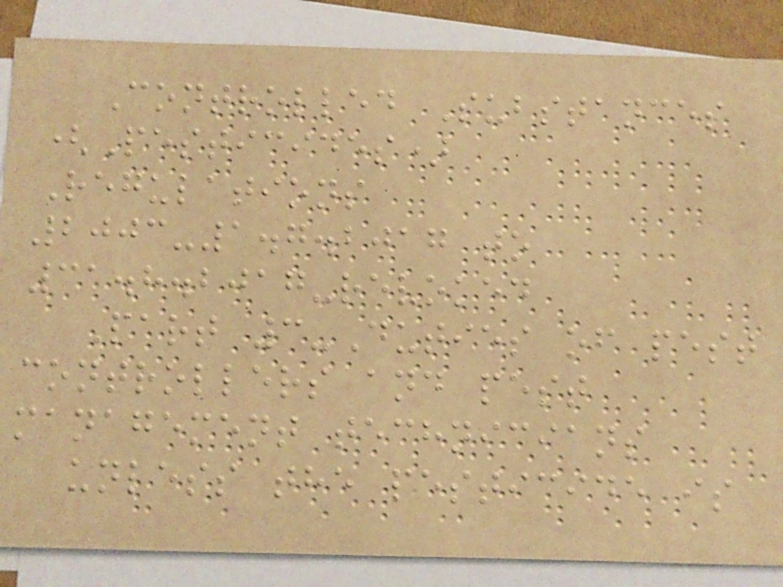Controlled Substances
(Pesticides)
Regulations
2003-1.7.2017 to
31.8.2017-revoked
Part 3-Duties of pest
controllers and pest
management technicians
unless the pesticide is
